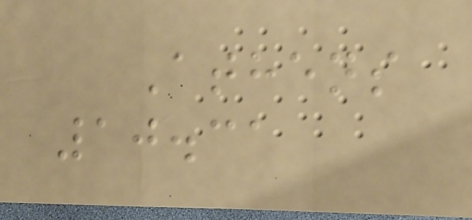Athens
10.31
